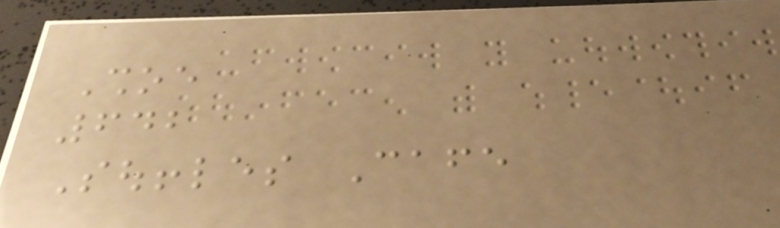Shoe
642
Souffles Cafe
